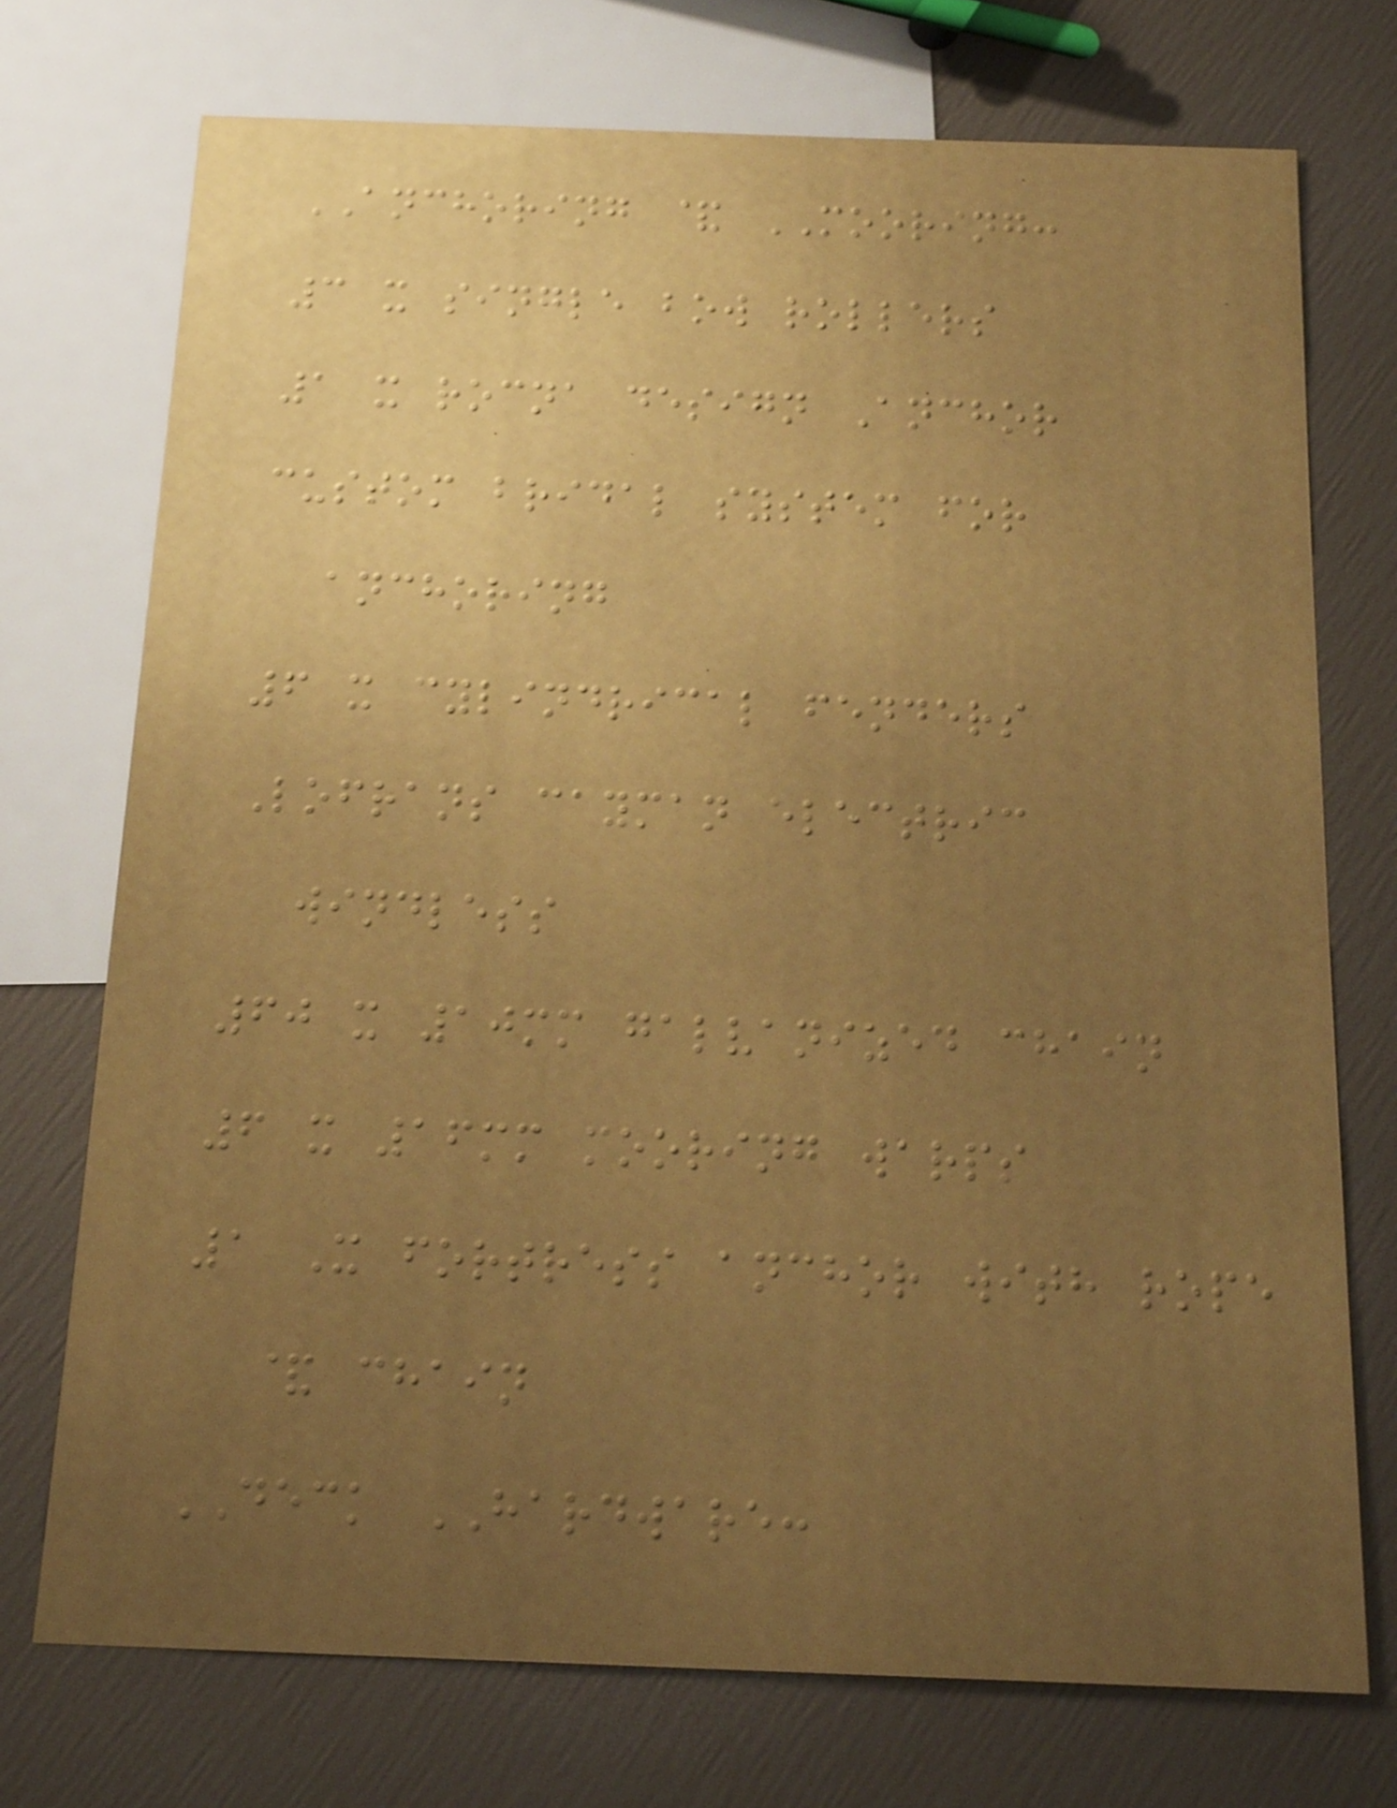ANCHORING & MOORING:
3 x single bow rollers
1 x rocna design Anchor
custom bridal system for
anchoring
6 x cylindrical fenders
Lofrans cayman electric
windless
60 x 10mm galvanized chain
6 x 16mm mooring warps
1 X fortress anchor with rope
& chain
DECK HARDWARE:
